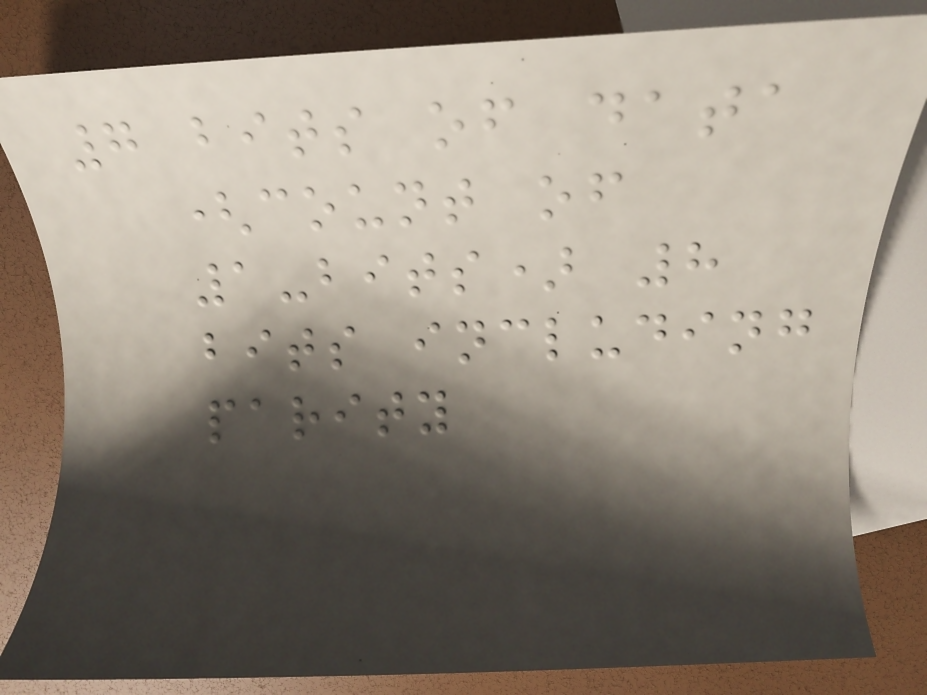7 bits of data
(count of
1-bits) 8
bits including
parity
